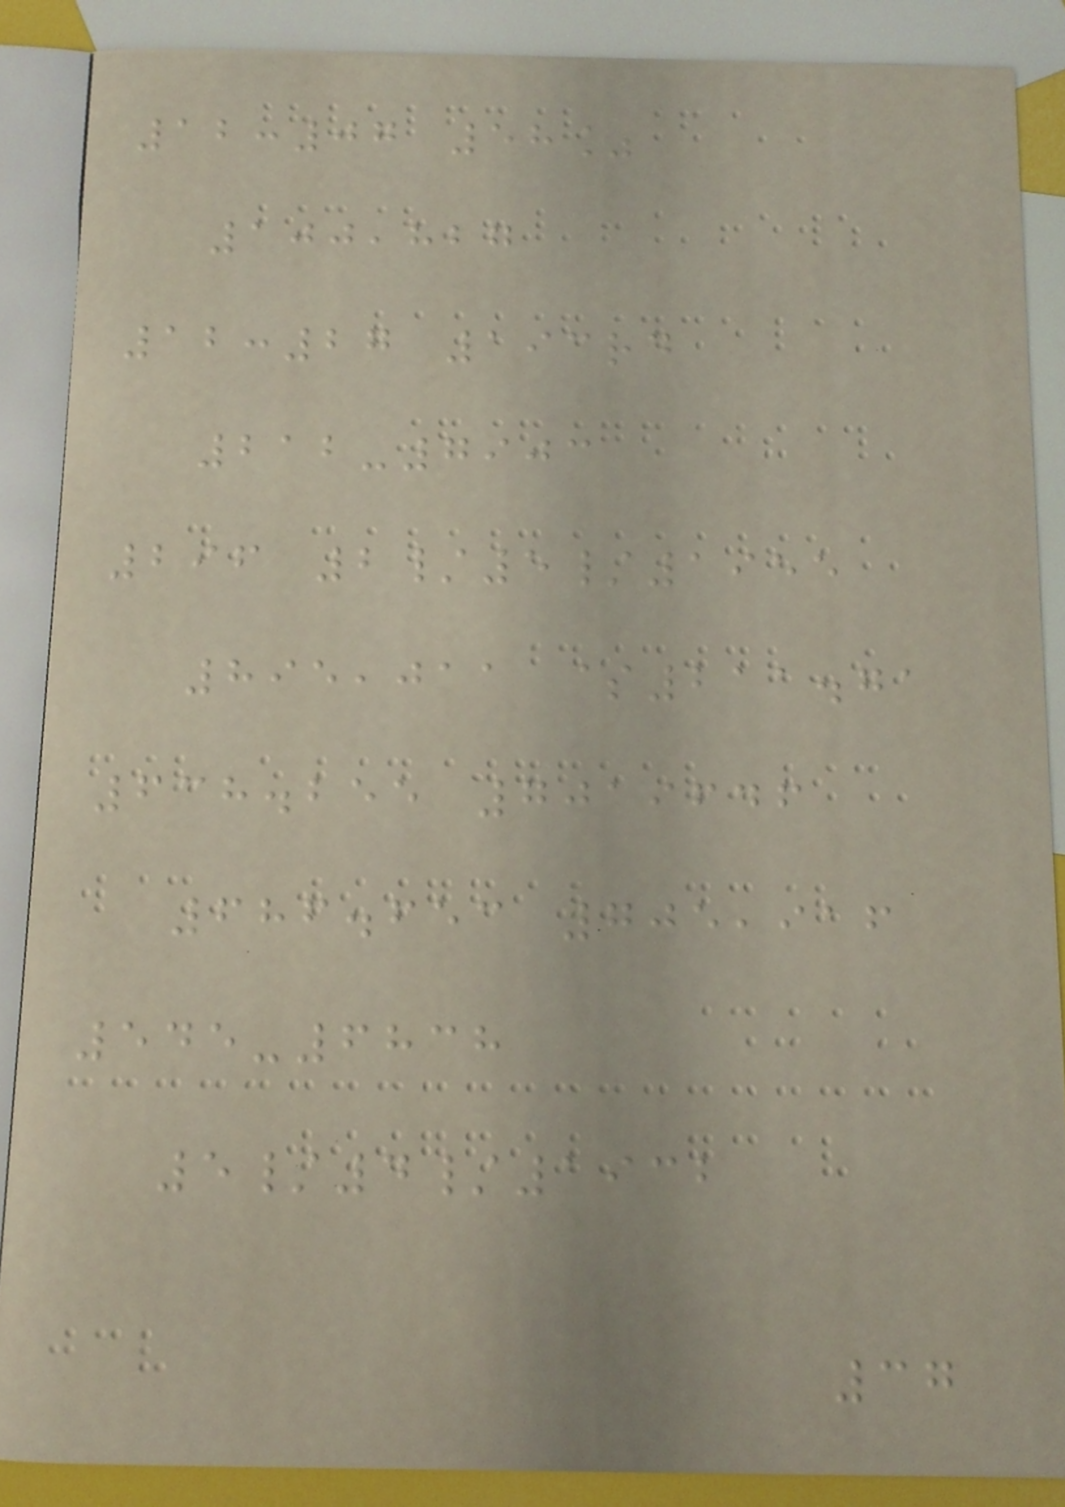12:07 58%
100,827
12:27 193rd
212-7903
296 2/5/1955
895,011 $211.71
638.255 7019646
686.653 705,916
545-6838
5/4/1932
37
